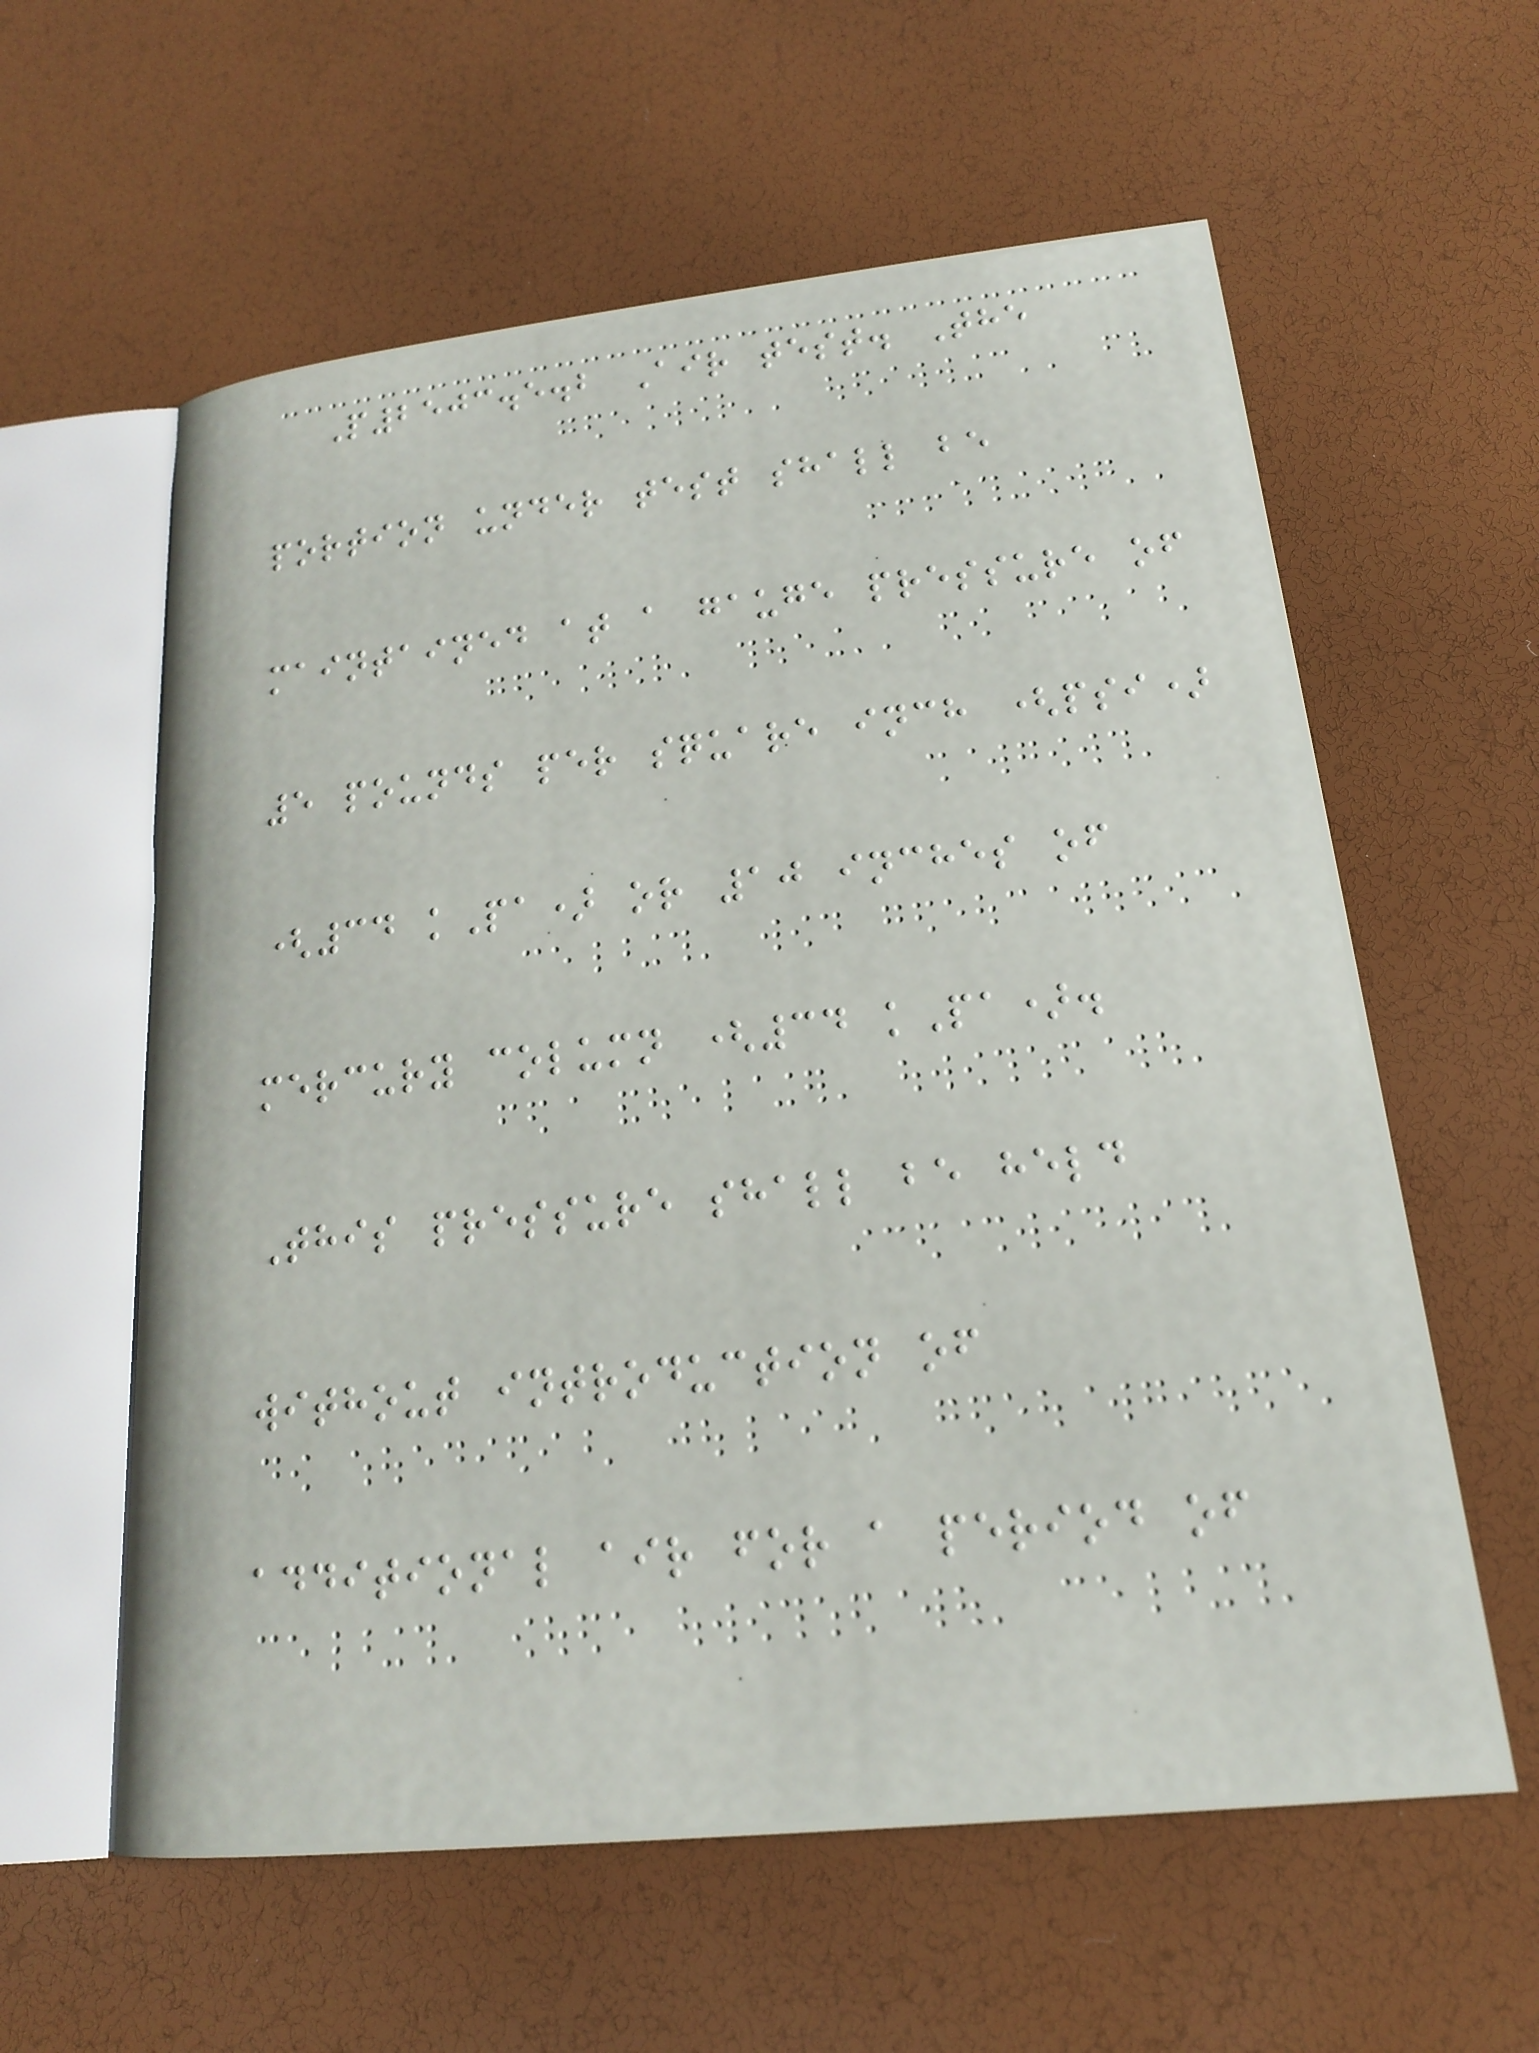P2503.5.2 Air test. The
portion under test shall be
maintained at a gauge pressure of
5 pounds per square inch (psi)
(34 kPa) or 10 inches of
mercury column (34 kPa).
This pressure shall be held
without introduction of
additional air for a period of
